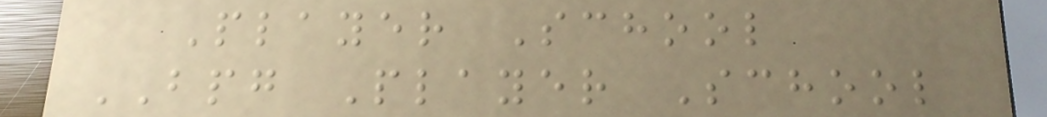Player School
BPG Player School
